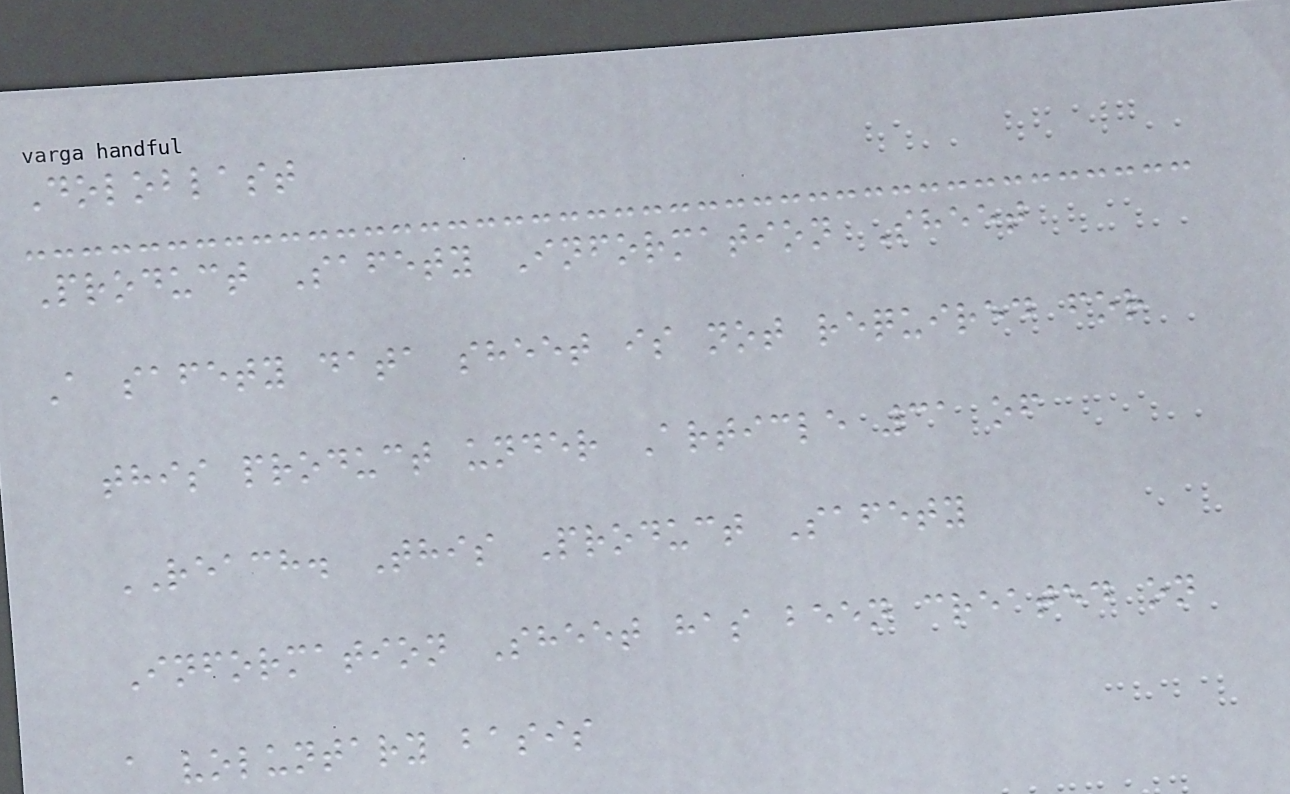Doloblast
Product Safety Information Sheet
A safety data sheet is not required for
this product under Article 31 of
REACH. This Product Safety
Information Sheet has been created on
a voluntary basis
